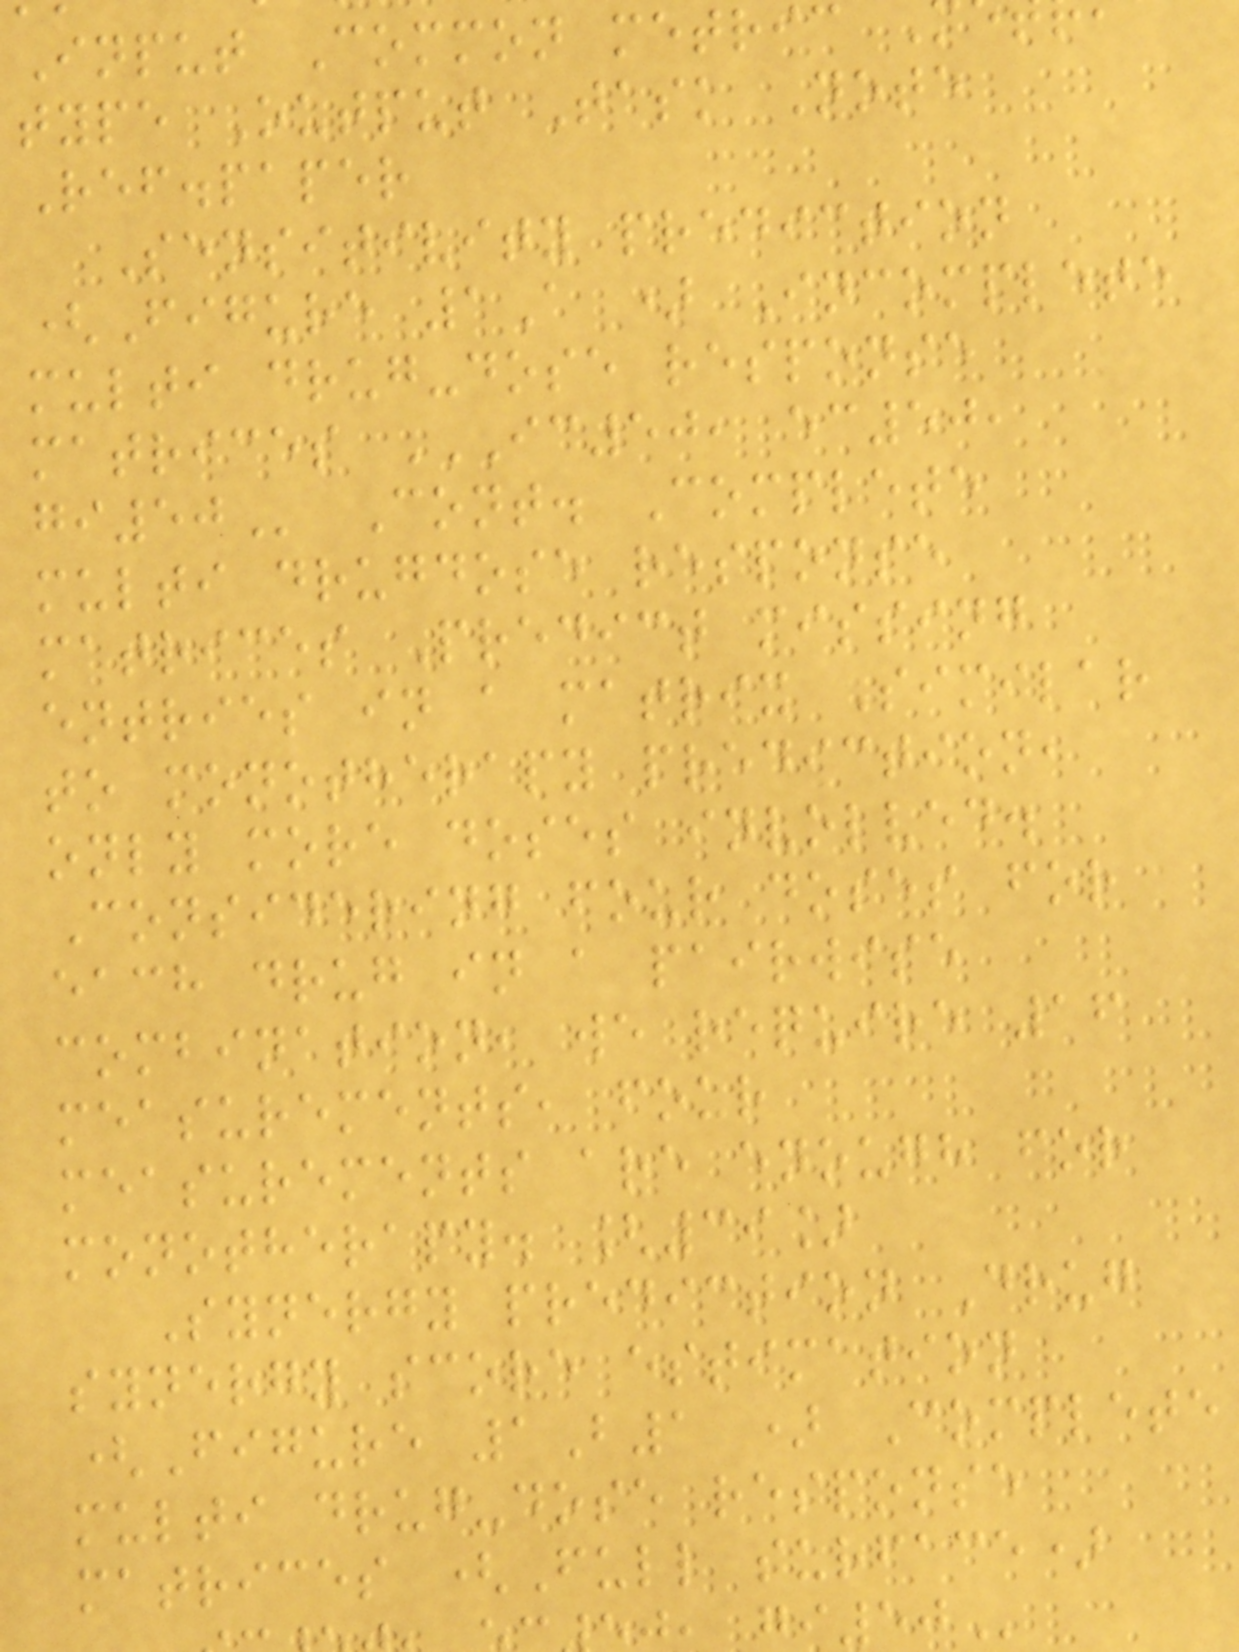Input Common metric
type Output Task Note
Ref.paper
Sensitivity prediction
(Figure 1A ) Incomplete
multi drug-dose response
matrices IC50, EC50,
Cont. Complete
multi drugdose response
matrices Predict missing
entries in a matrix Similar
to monotherapy prediction,
only more doses involved.
Considering four doses for
each drug in a pairwise
combination, we require 16
measurements, four
measurements are enough for
monotherapy. [39]
Synergy prediction Drug
synergy score estimation
(Figure 1B1 ) Complete
multi drug-dose response
matrices (Full surface)
